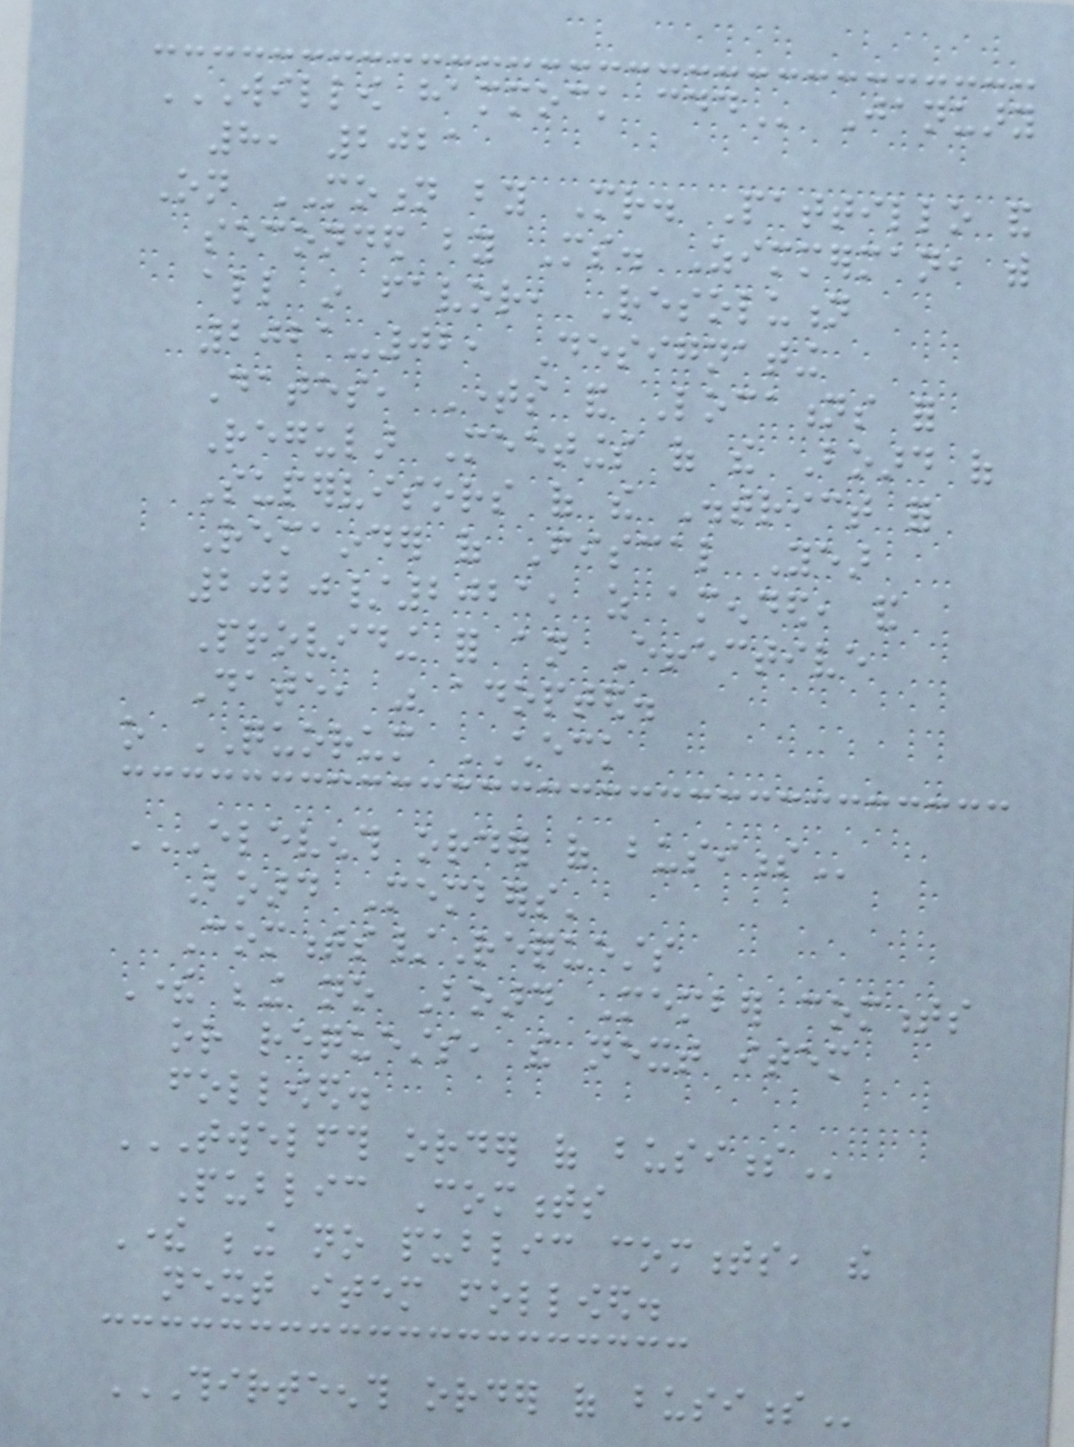WILLOW HAMMOCK CDD January
8, 2021
On MOTION by Mr. Pattillo and
seconded by Ms. Zimmerman, with
all in favor, Resolution
2021-02, Designating
Dates, Times and Locations for
Regular Meetings of the Board of
Supervisors of the District for
Remainder of Fiscal Year
2020/2021, as amended, and
Providing for an Effective
Date, was adopted.
o QUORUM CHECK
ELEVENTH ORDER OF BUSINESS
Board Members'
Comments/Requests
There being no Board Member comments
or requests, the next item
followed.
TWELFTH ORDER OF BUSINESS
Public Comments
There being no public comments, the
next item followed.
THIRTEENTH ORDER OF BUSINESS
